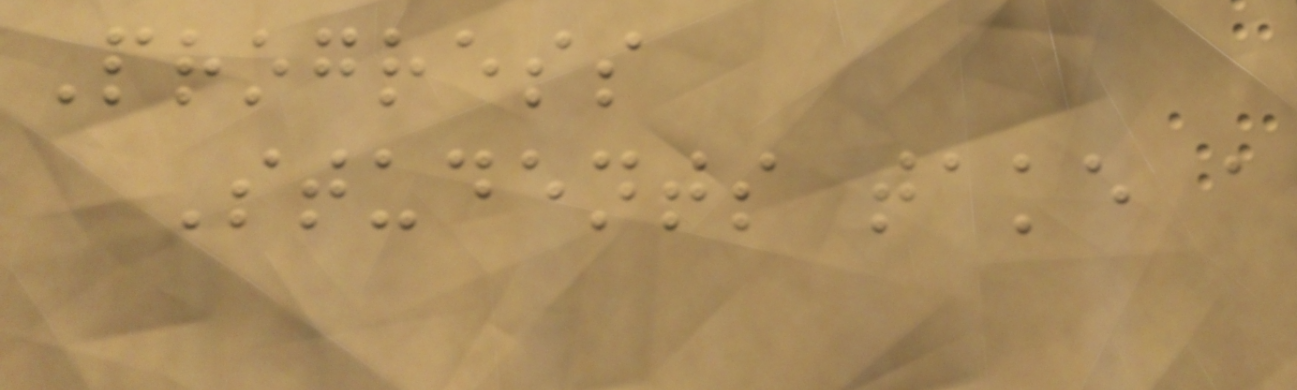Progress
Students take a
